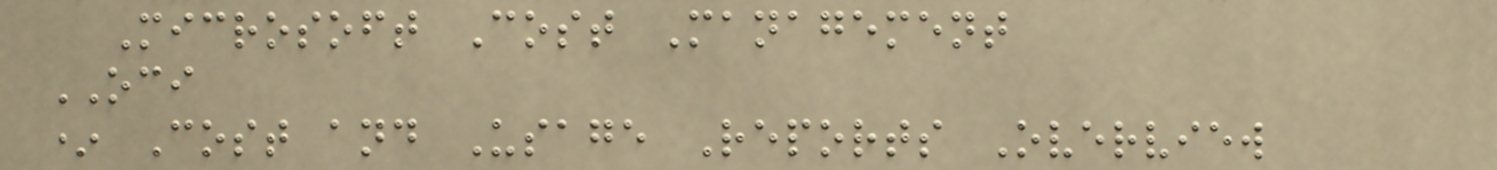Microsoft Cost Management
OCI
* Cost and Usage Reports Overview
